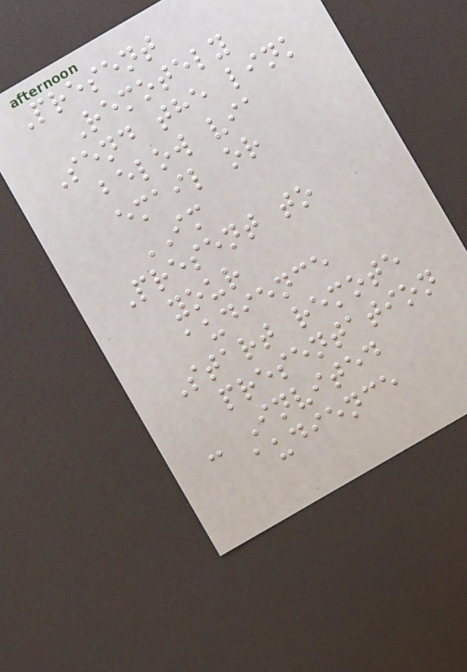Present
Remotely
Send the link
below via
email or
IM
Present to
your
audience
Start remote
presentation
- Invited
audience
